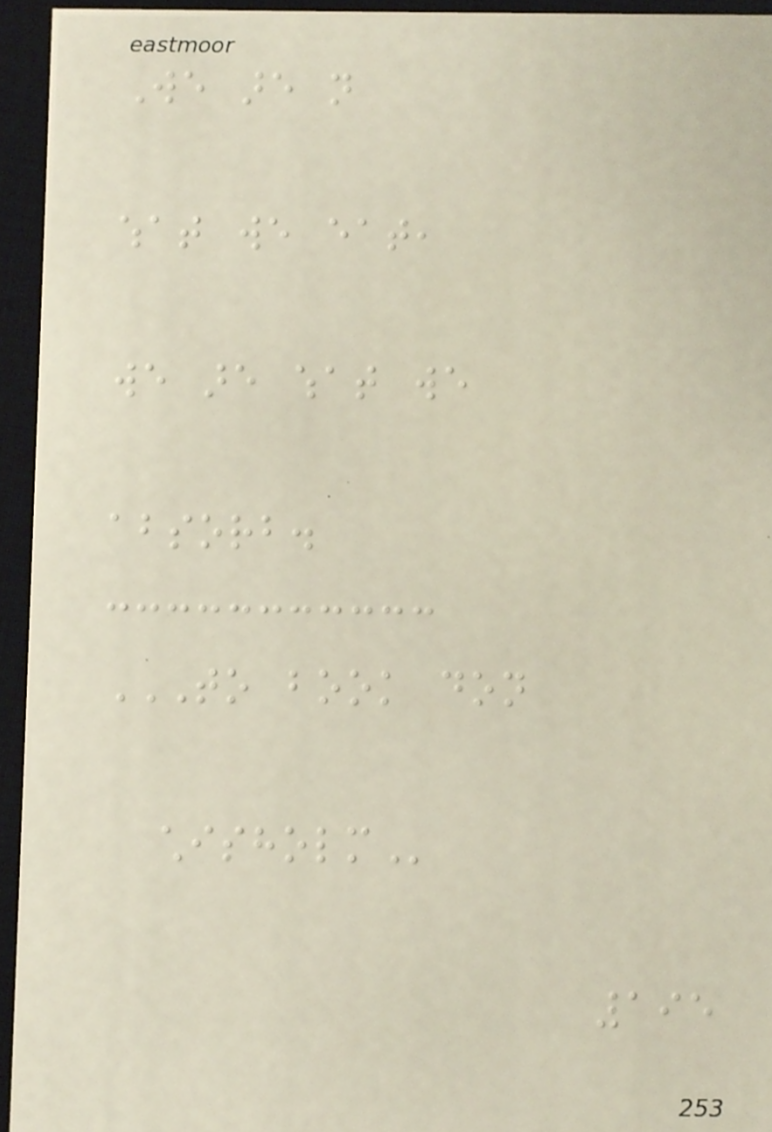We are not
what we eat,
we are what we
absorb.
TO BOOK DON
CHISHOLM
195
